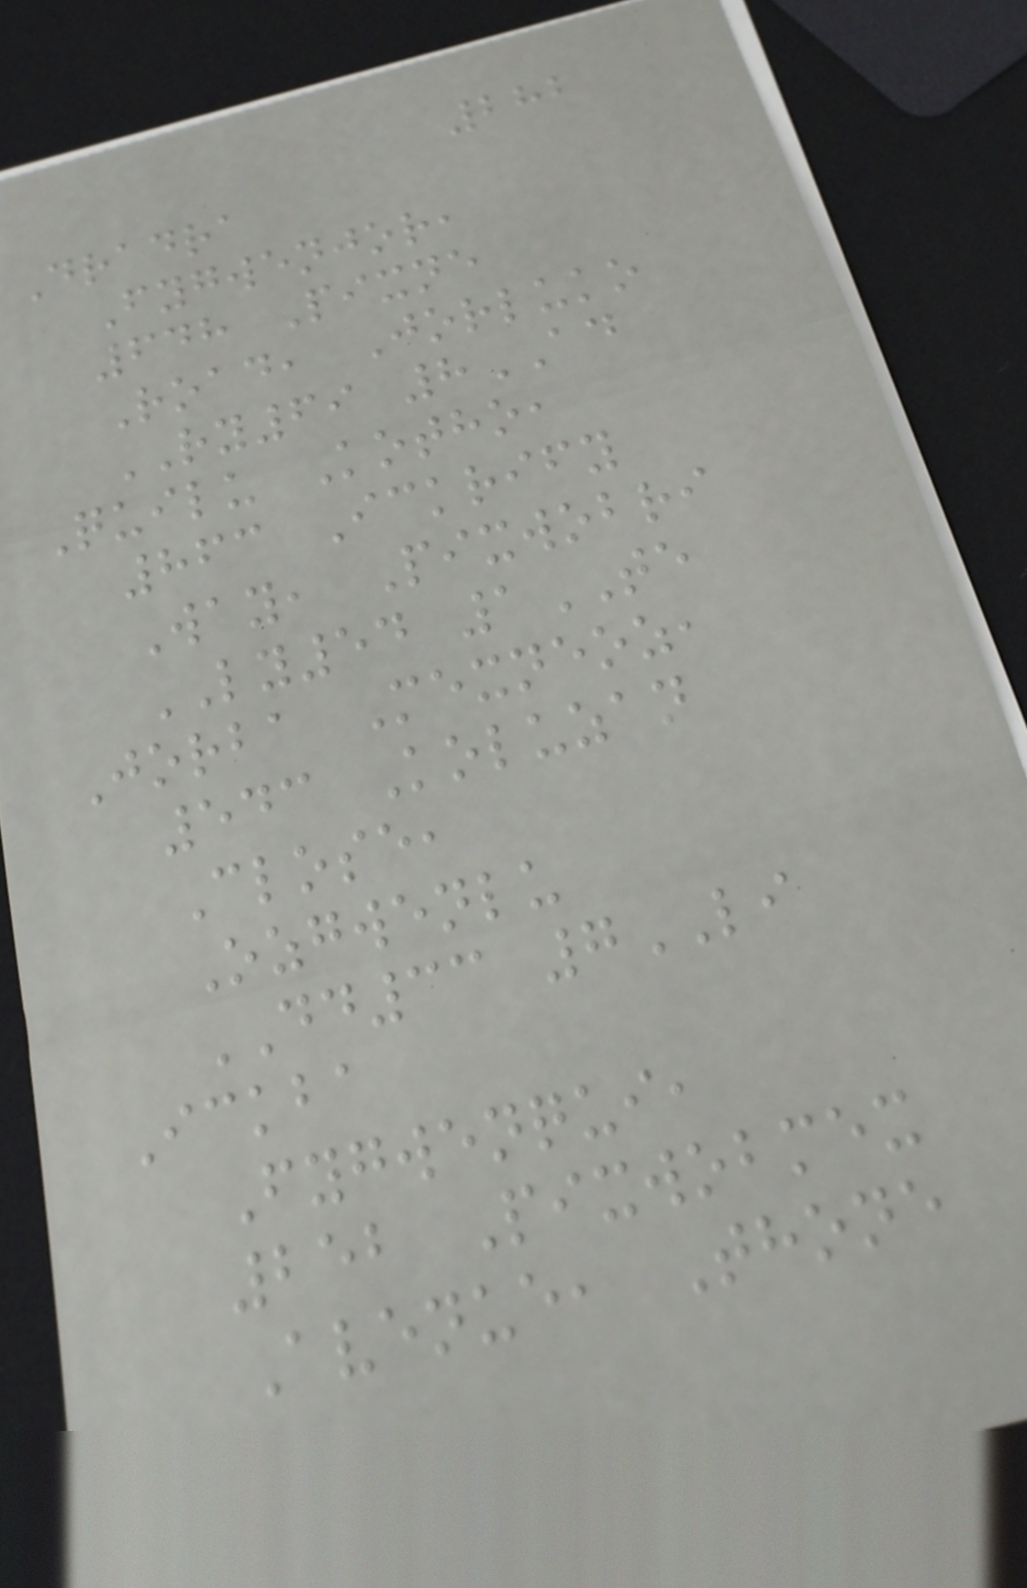282
Dradra
Fygwenjor,
648 Pixne
Road, Jorluko
RY69 8AD
Quilu Kotho,
863 Ickrify
Way, Pixwobri
LY54 1TE
Jorba Mexneoz,
543 Koluzan
Close,
Ozgwenlu
DD33 7LI
Ickba
Fygwenqui,
252 Pixwobmex
Avenue, Thone
